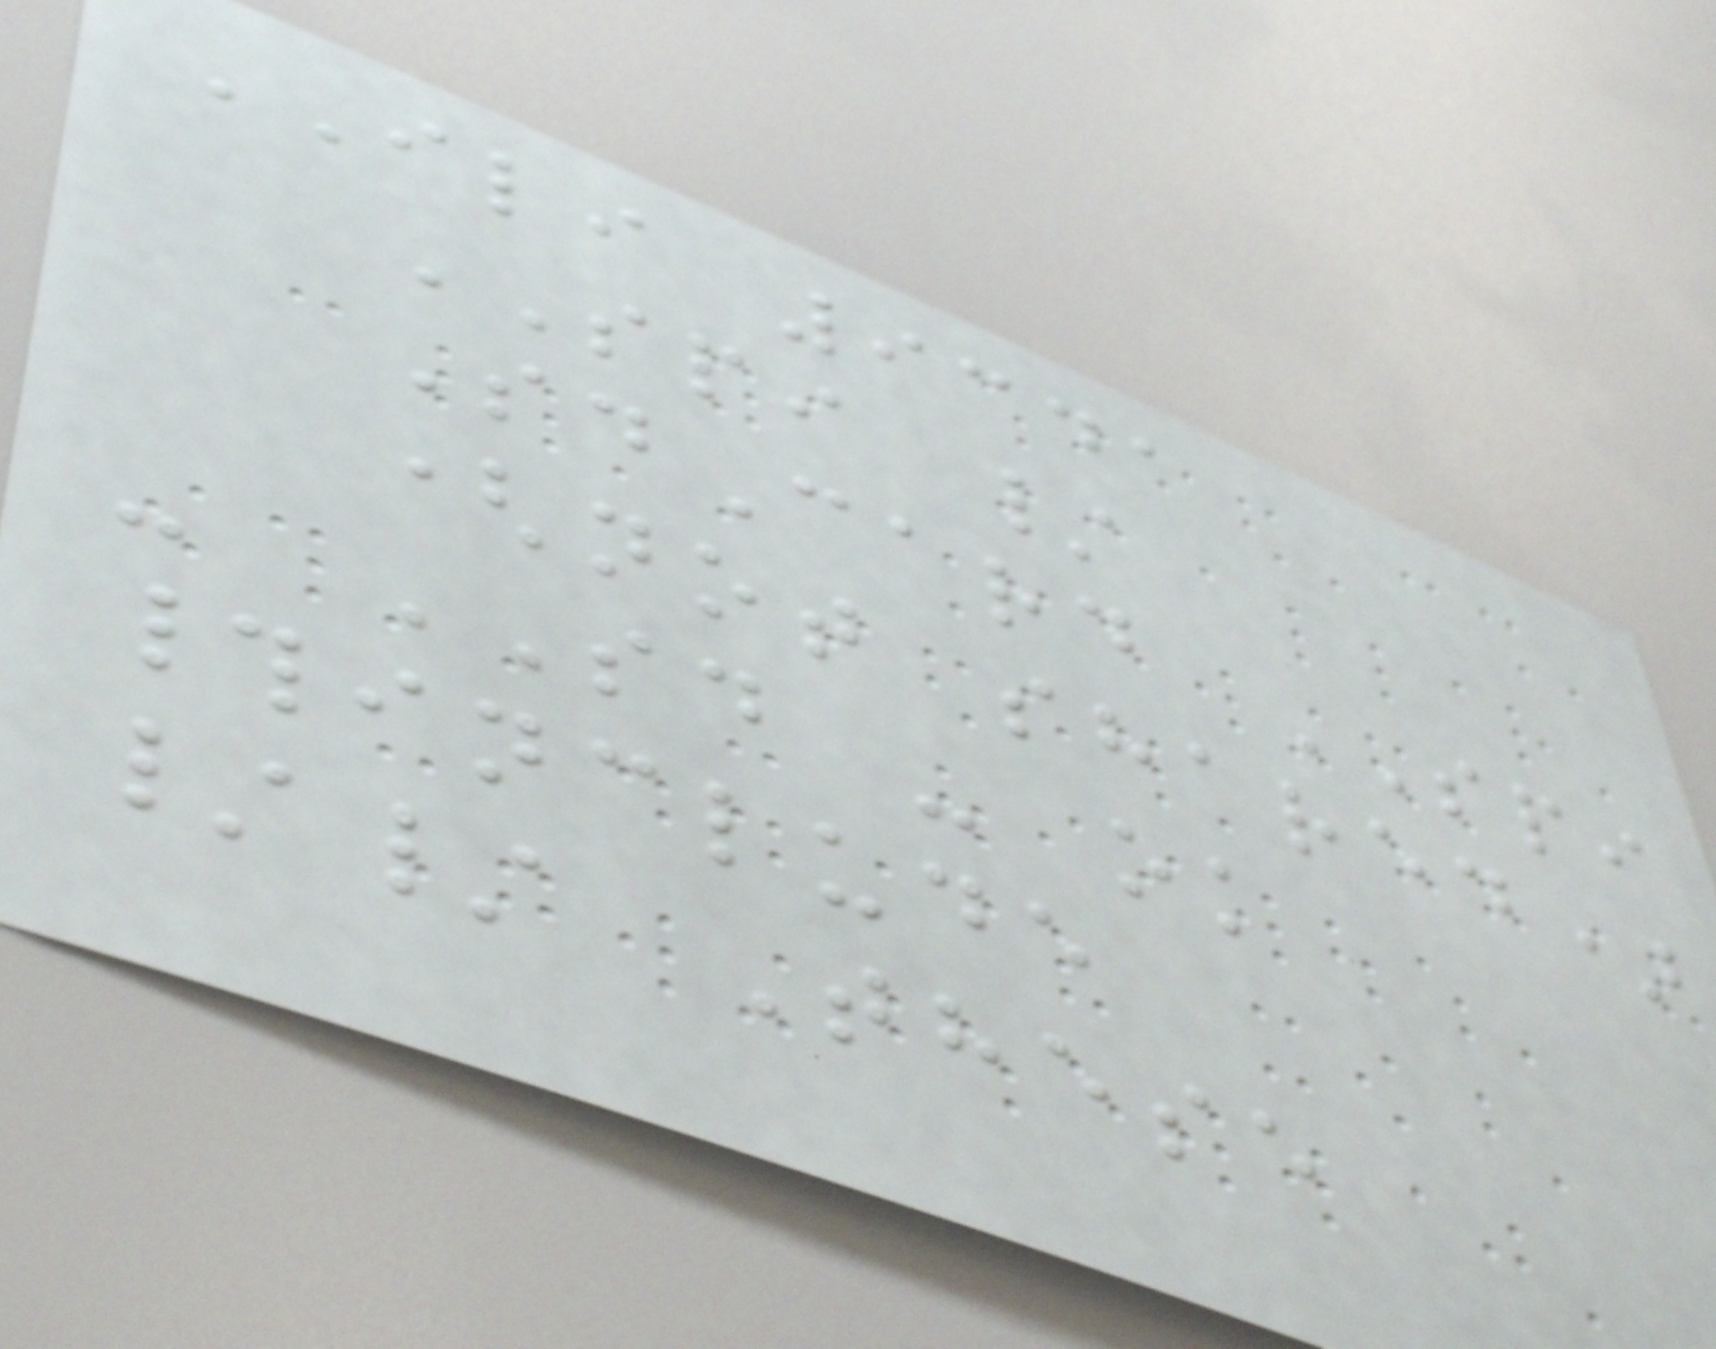ILI 9341
SPI /
SdCard SPI
(not shared)
- SD - ok
#include
// These
